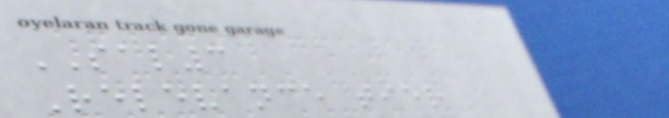SAL3
Relevance tier
